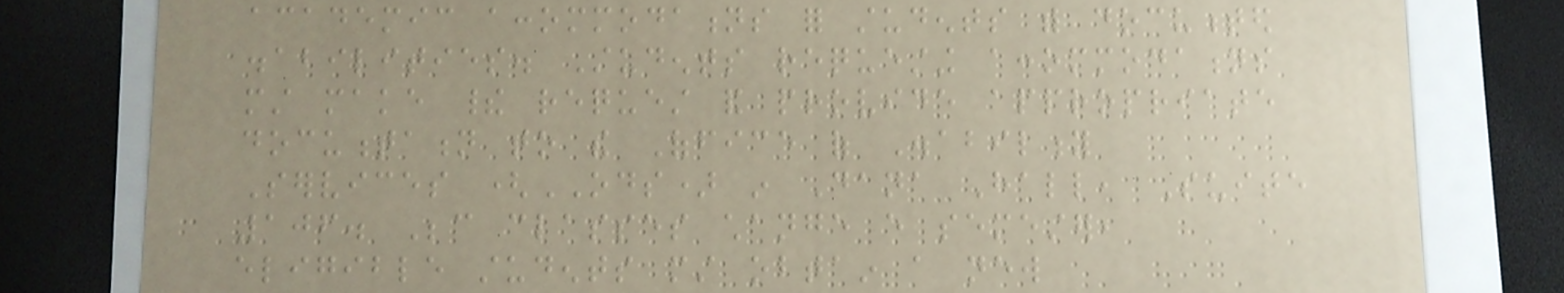academic accommodations for students with documented
disabilities. Students requesting accommodations
must make their request and provide appropriate
documentation to the Office of Disability
Services (ODS) in Dana Hall, Suite
106. Because classes change every semester,
eligible students must obtain a new
